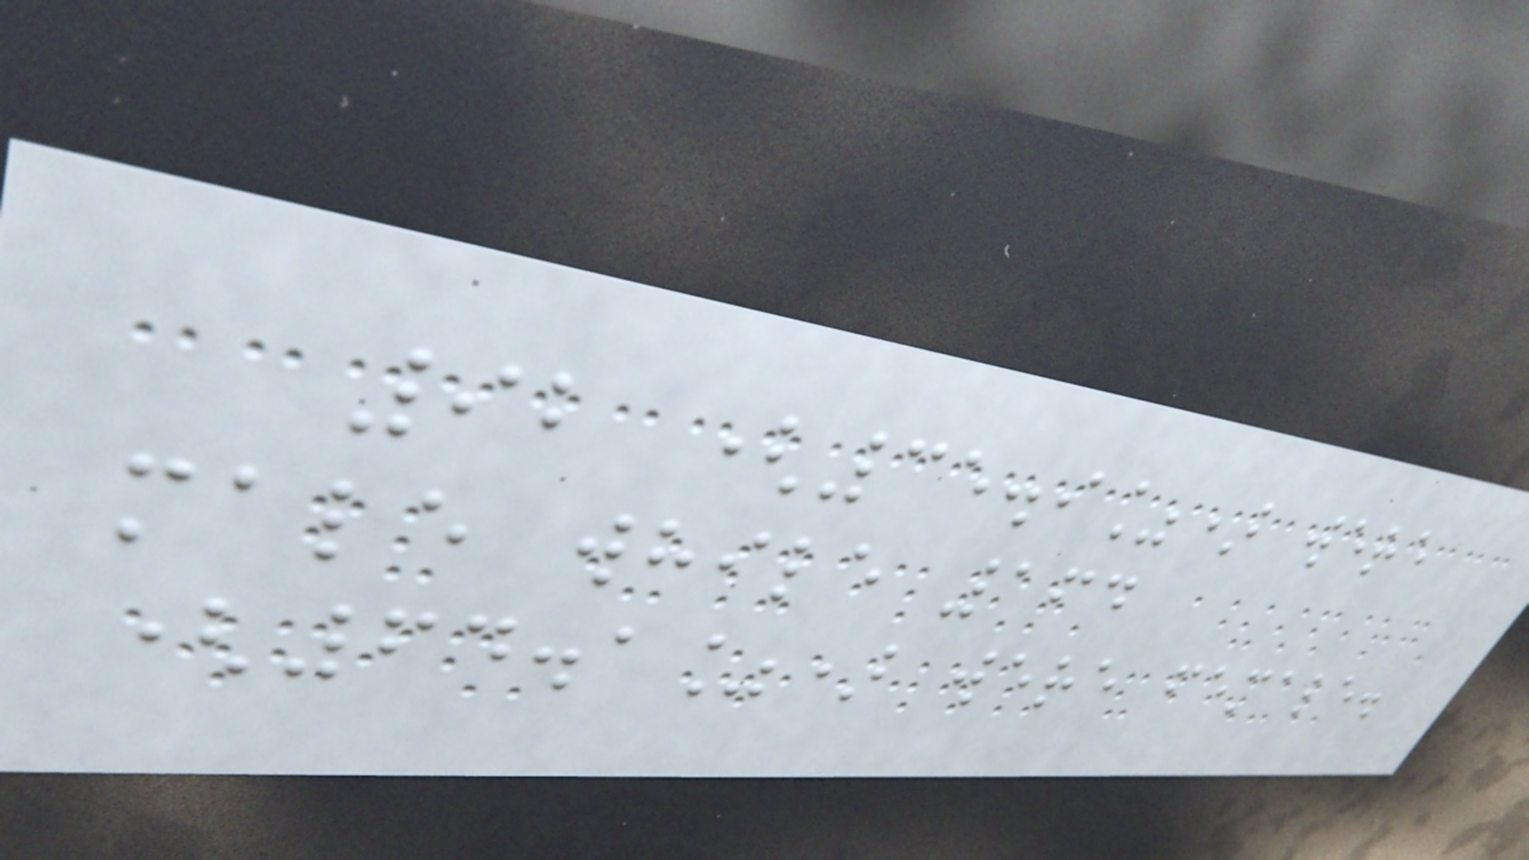92 (35.9%) were
male while 164
(64.1%) were female.
